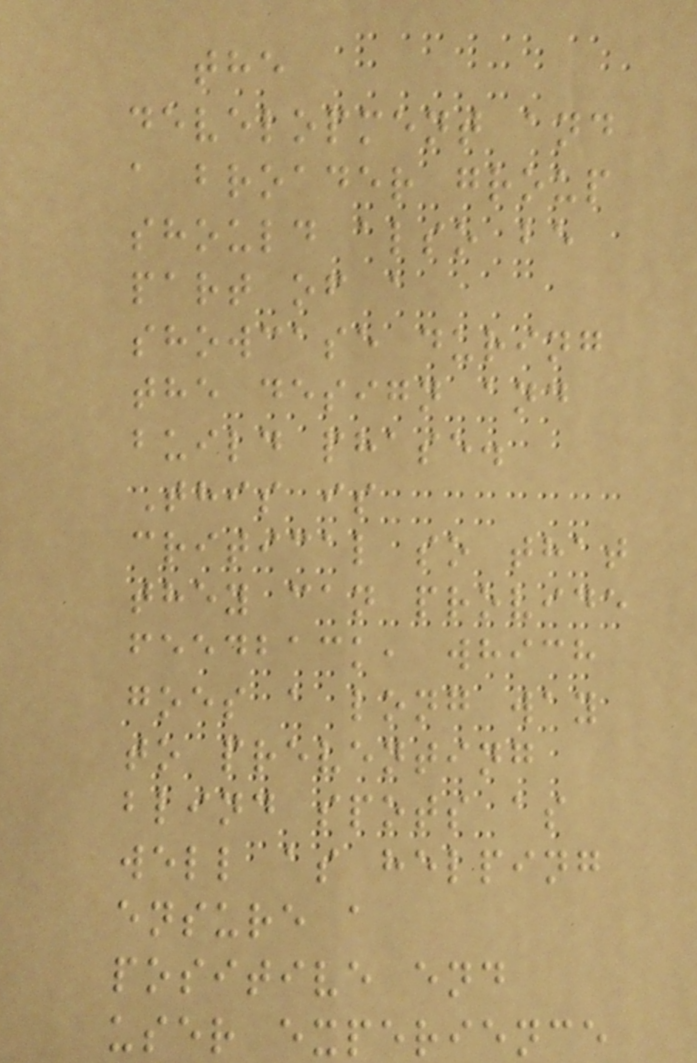the
development and
a broader group
should also be
part of a
showcase during
the design and
build phase.
This is
critical so that
they can provide
feedback, which
goes a long way
to preventing
blind spots as
well as helping
ensure a
positive end
user experience
